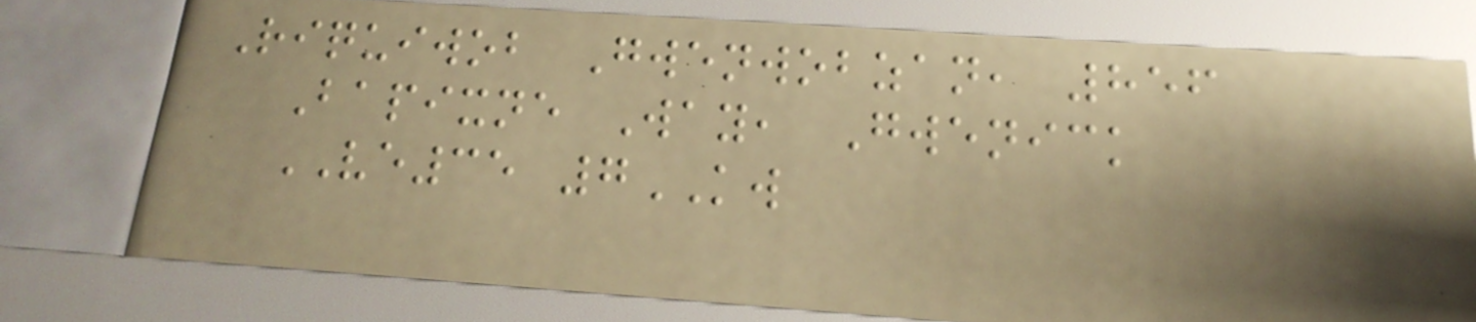Riquiwob Gwenwobzan, 856
Bapixne Way, Gwenick
VE35 7KW
